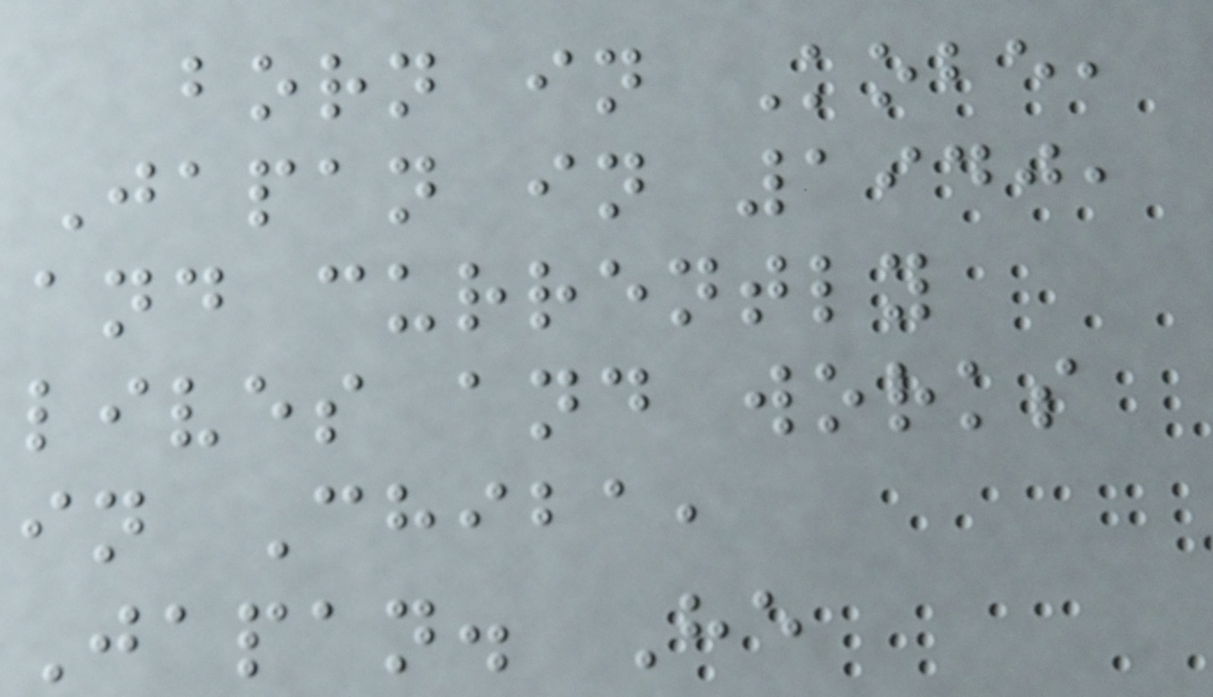born in Kobe,
Japan in 1940,
and currently
lives and works
in Chiba,
Japan. He
